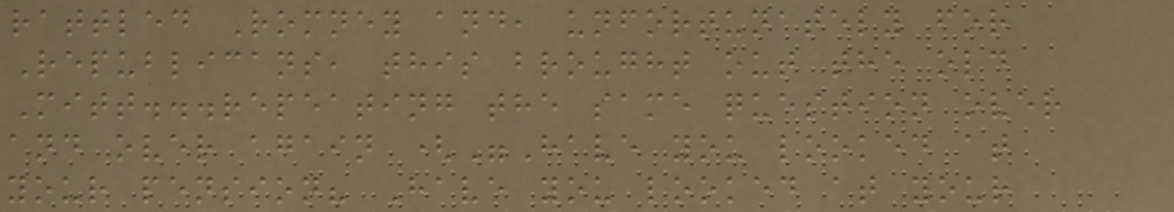rattled Romney and, unfortunately for
Republicans, this brought out the old
Mitt...repeating the same question over
and over again ("Have you looked at
your pension? Have you looked at your
